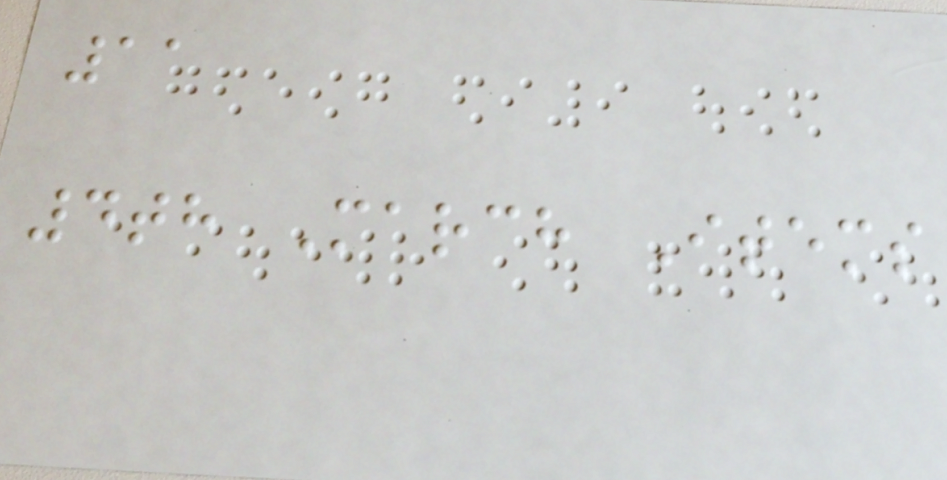11
4th March Items
